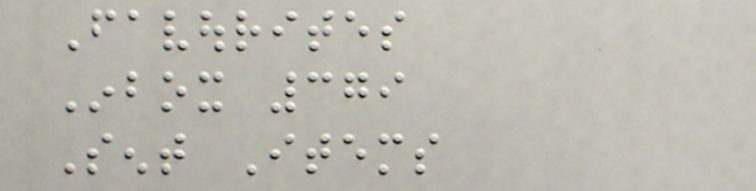Favourites
Inbox 379
Sent Items
